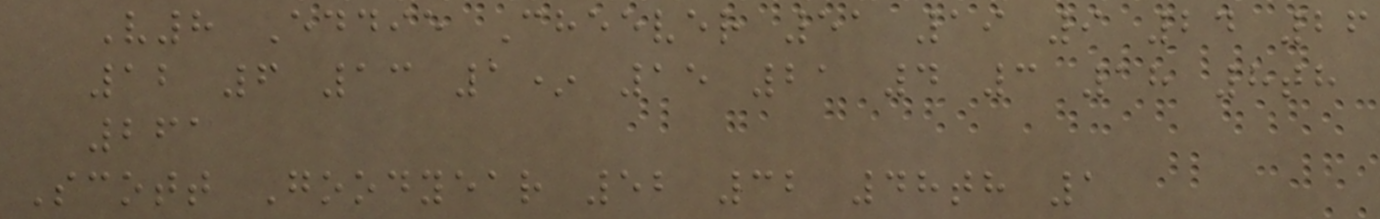V8 Eddie Cheever 51 19 9 24 26
12 6 13 1* 15 21 4 3 18 8th
261
Scott Goodyear 52 32 48th 1
